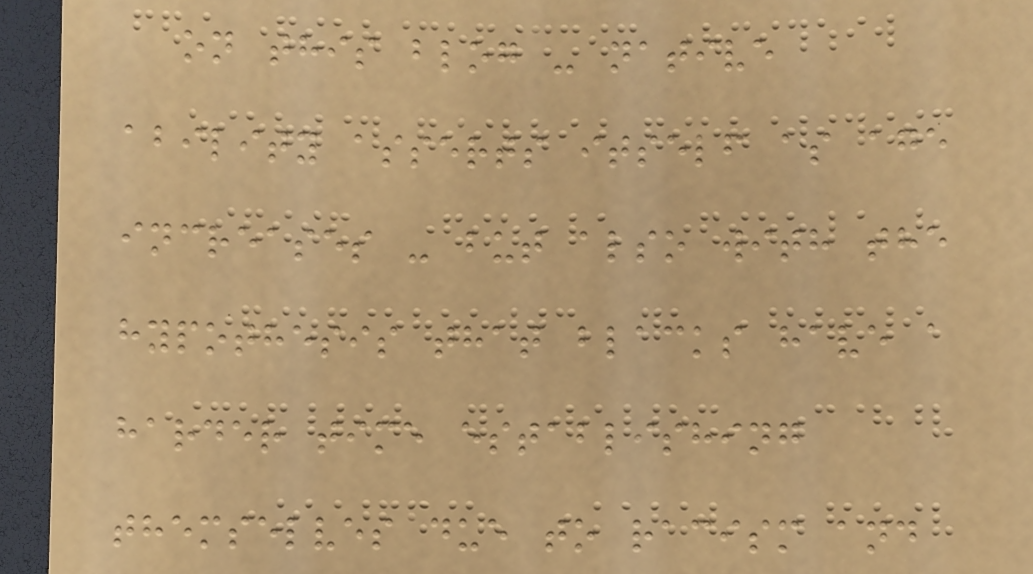on this blog - native
ability asserts itself as age
increases - but also with the
hypothesis that blacks have a
harder time establishing
themselves due to racism and
